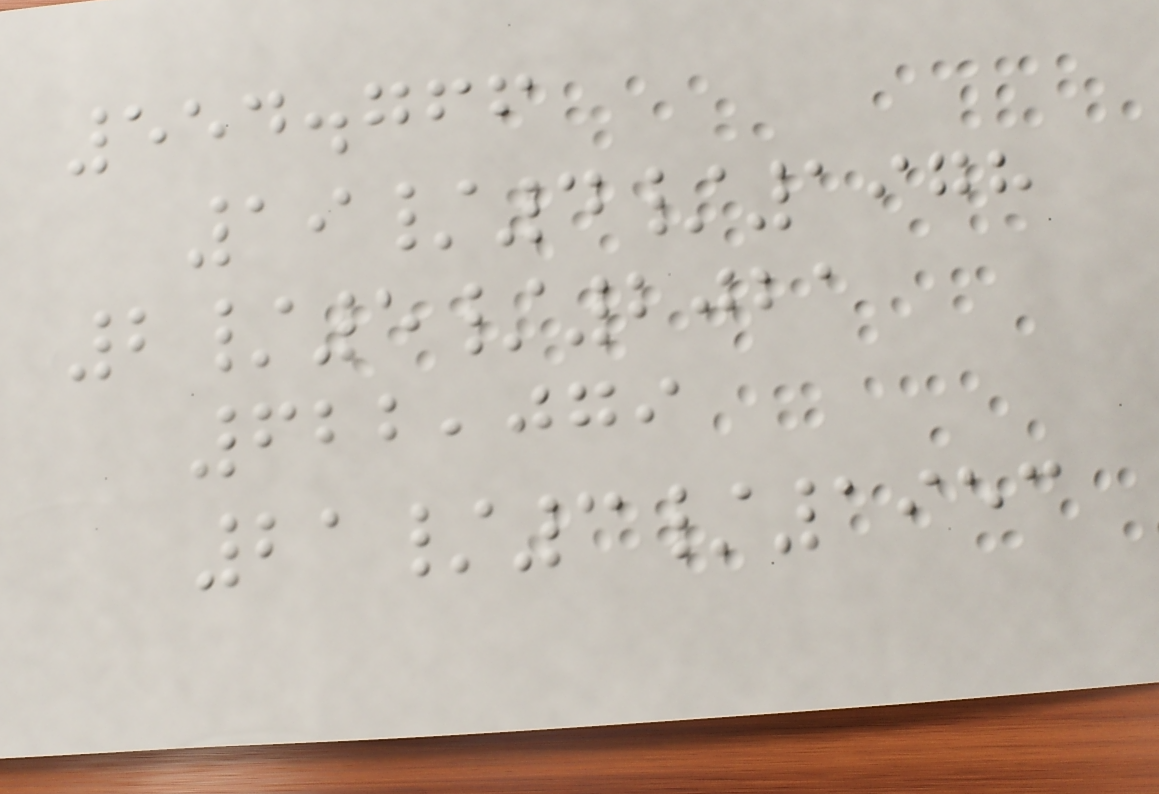554.766
19/4/1978
2/5/2021
622,079
21/3/1953
